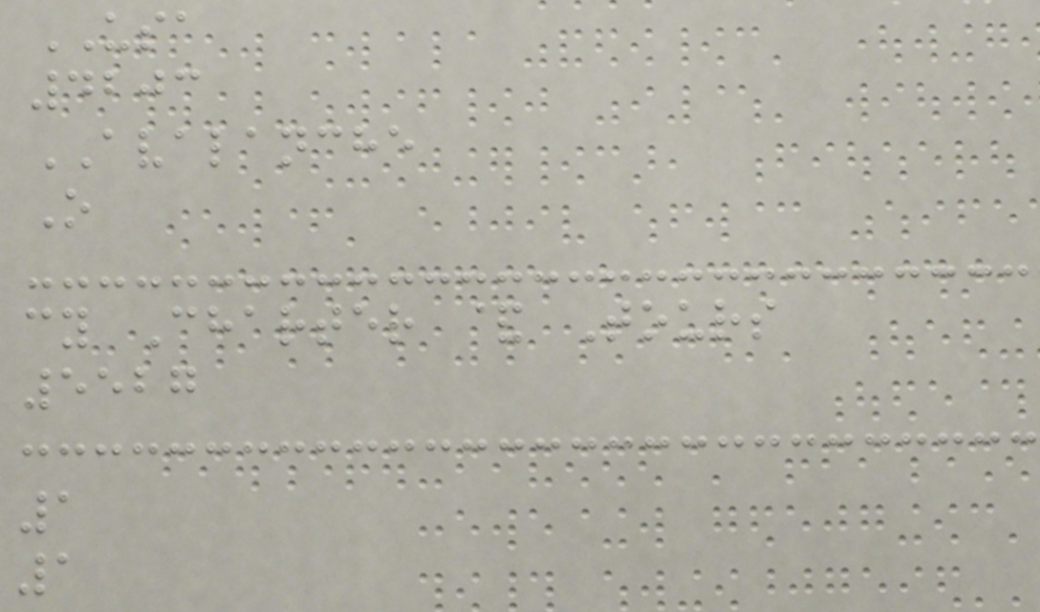USA
4203
AVALANCHE
O
cy Charter & Tours
5527
1
1
